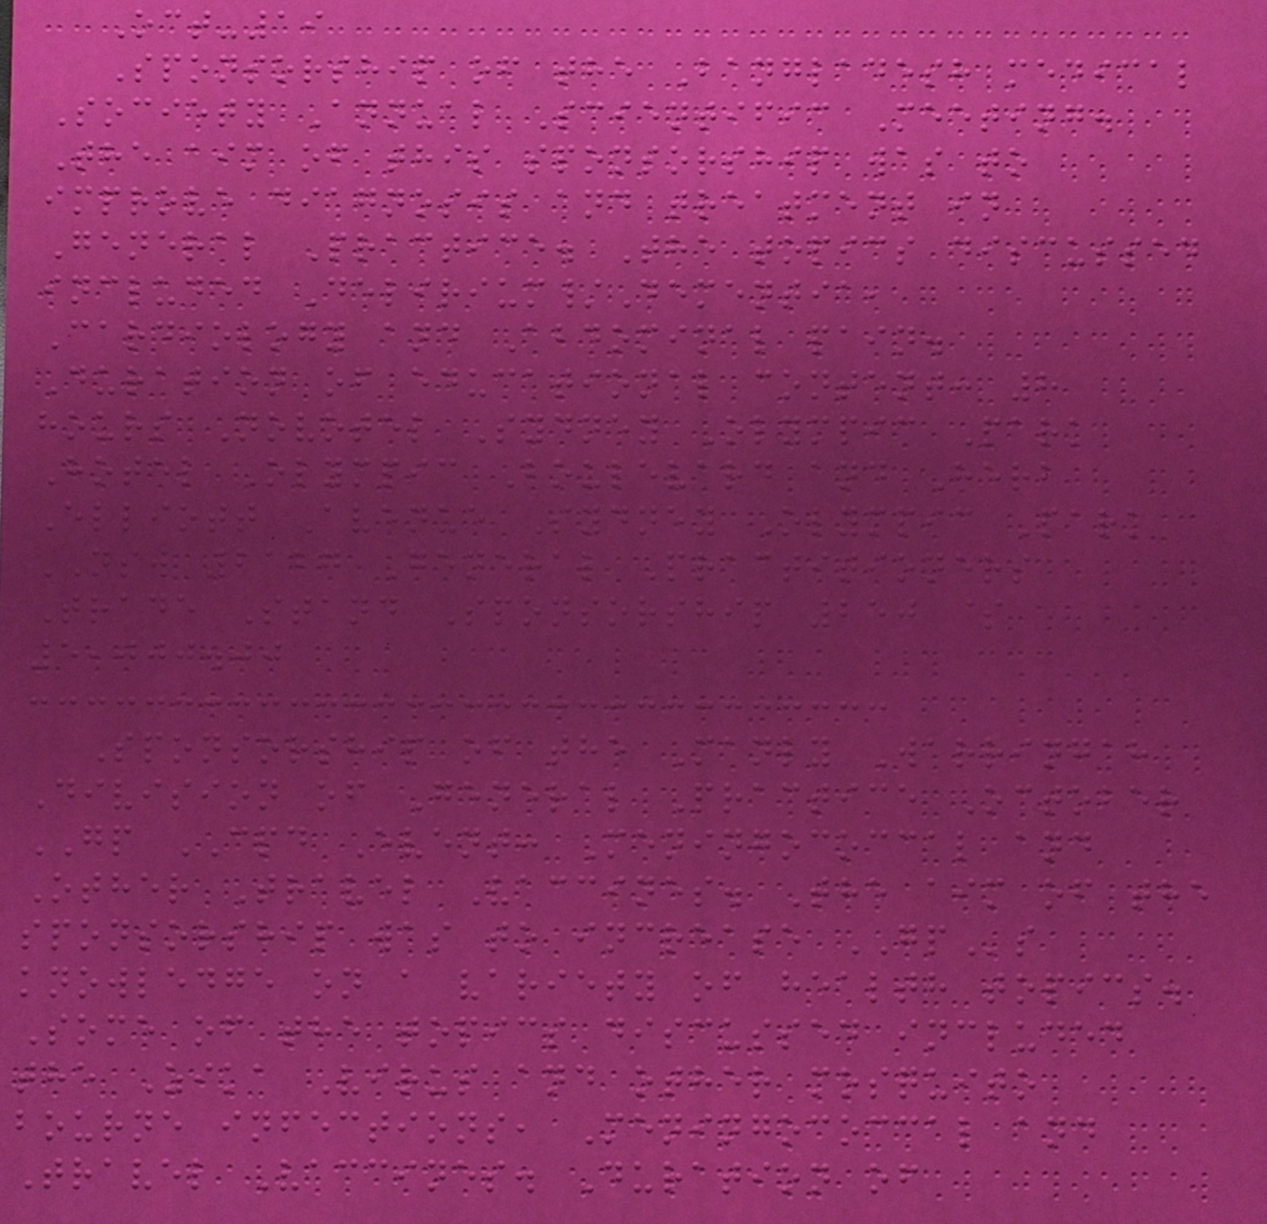Oct-19
Sponsorship of the Bangladesh medical
Society Annual Scientific Meeting.
The aim of this sponsorship was to
improve diagnosis and treatment in
General Practice. The topics discussed
included Delirium/Dementia,
Cardiology and Abdominal pain.
Duration of educational content: 8
hours Novotel Sydney Olympic Park
Hotel Olympic Boulevard and Herb
Elliott Avenue Sydney Olympic Park
NSW 2127 General Practitioners
Trade Stand Sponsorship 250 $
5,000.00
Sponsorship of the Manly Warringah
Division of General Practice October
GP CPD Event: Meningococcal and
Other Travel Vaccines. The aim of the
sponsorship was to increase GPs
knowledge on a variety of health topics.
Some of the topics discussed included
the Zika Virus and other mosquito
bourne infections, Meningococcal and
Travel Vaccines. Duration of
